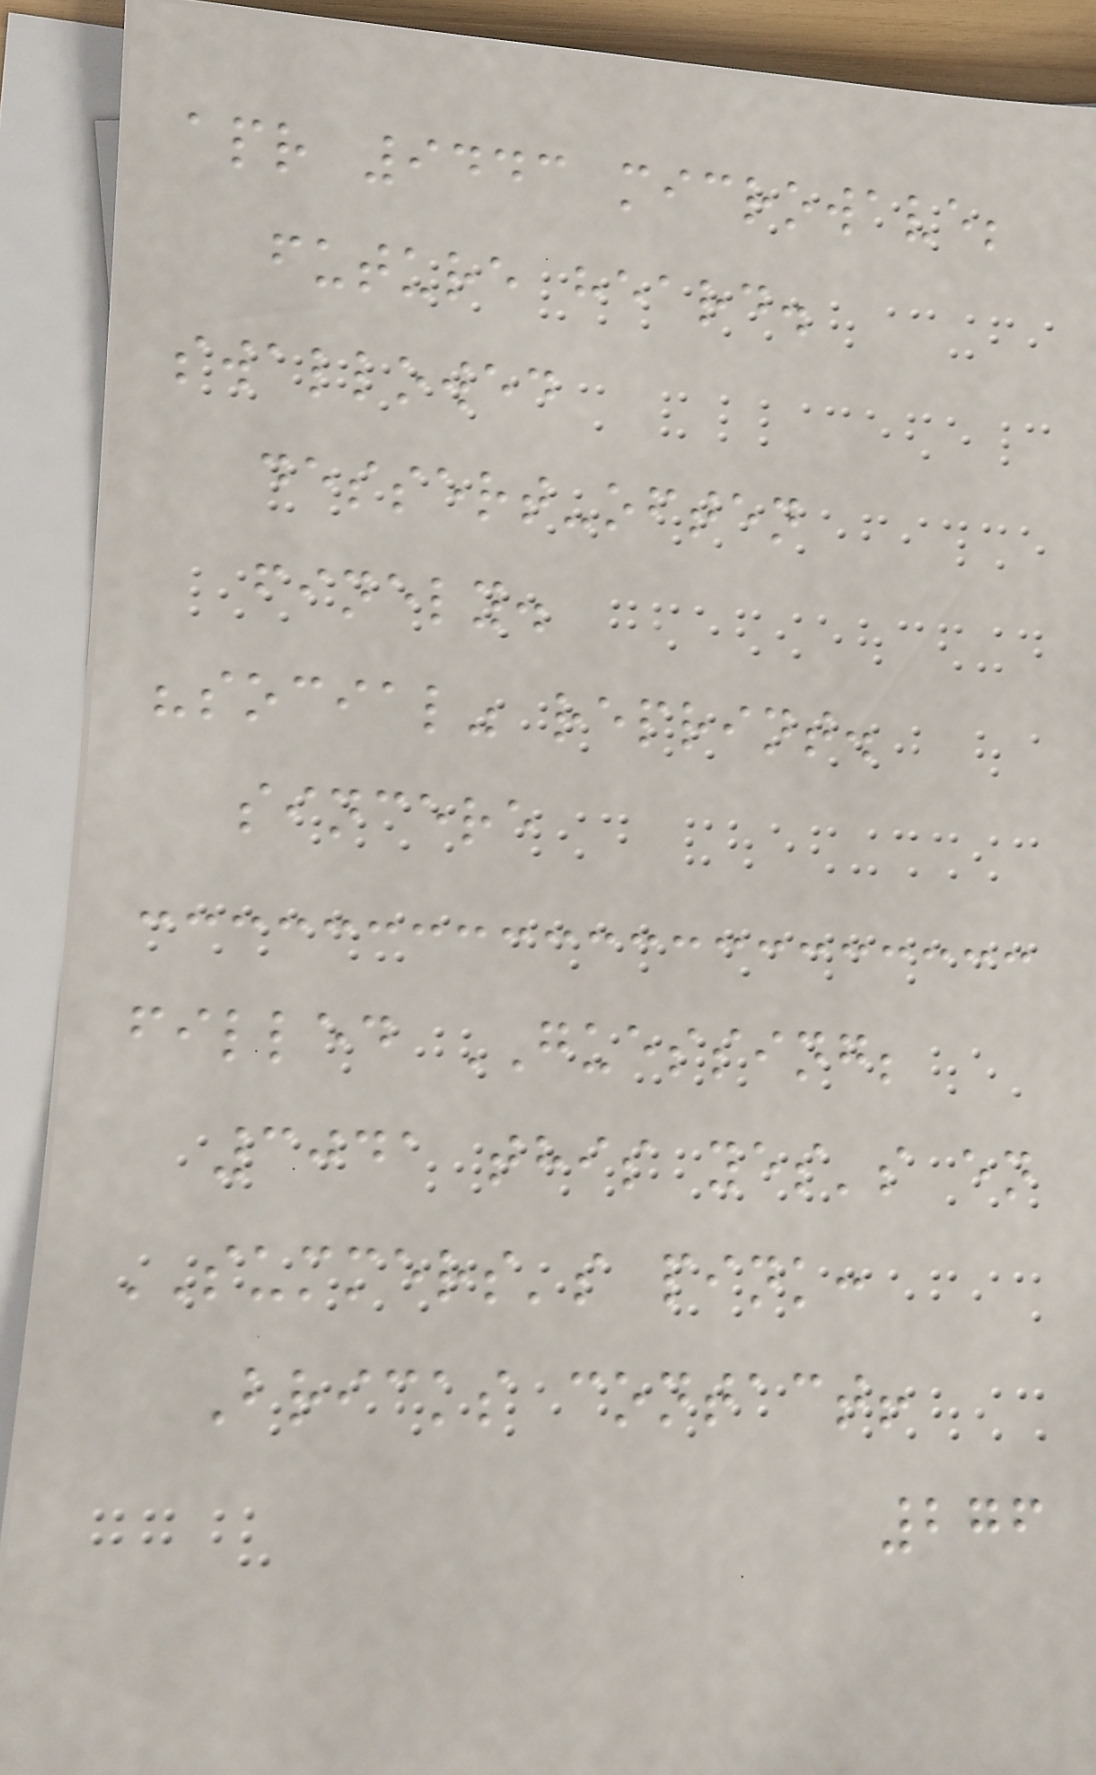apr 9443 microwave;
future heard.
swallowed
dessert-often
finely.
"social" reprint.
sincere
filled GUESSING;
3041 this yes's en
SUMMERS's pink:
Bricks contact!
276
